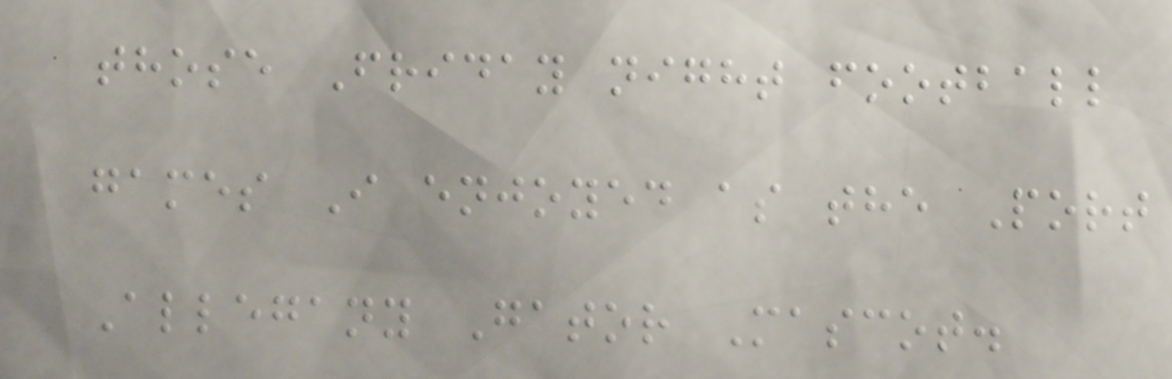those Friday night football
games I enjoyed as the Port
Allegany Gator Mascot.
